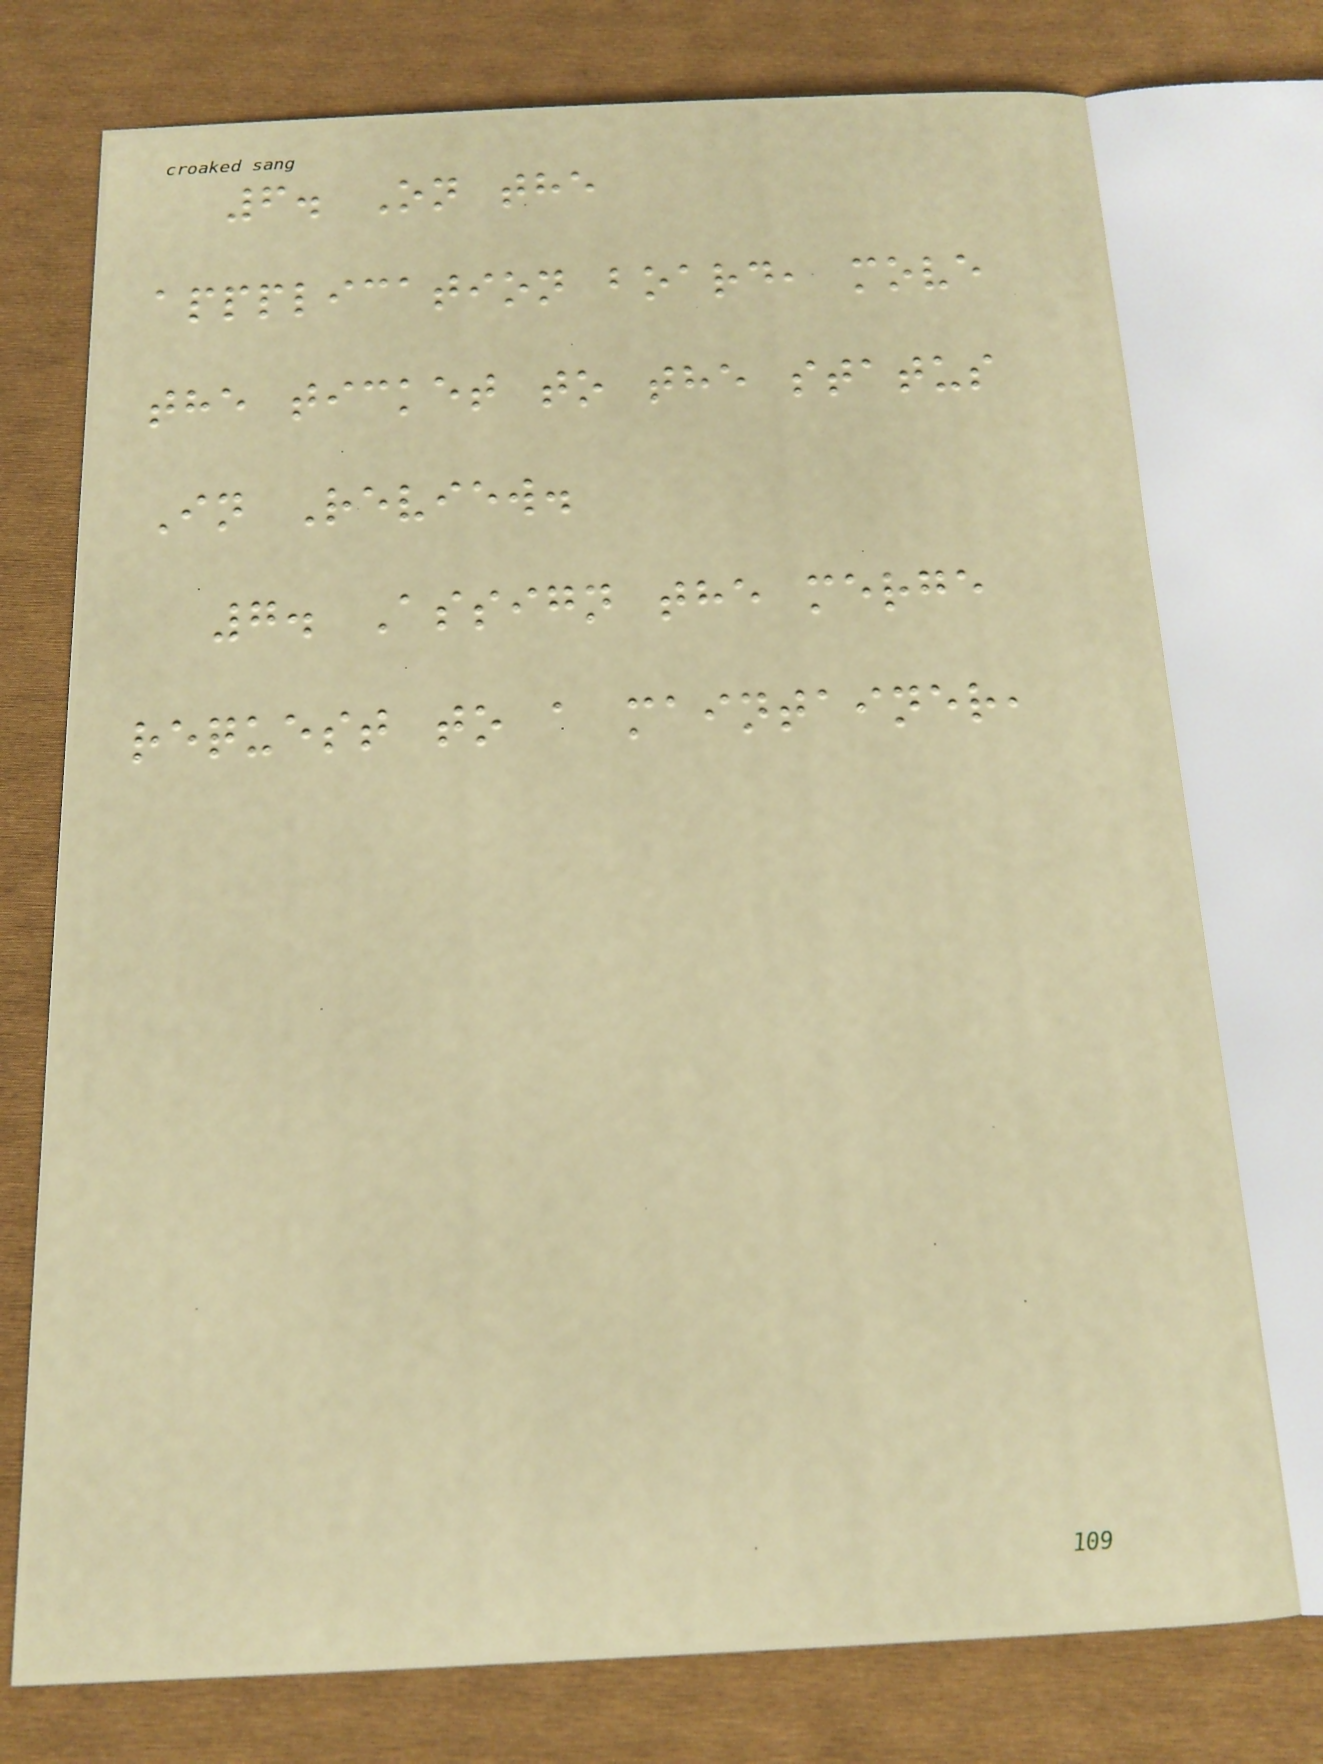6. On the
appplication board, move
the ticket to the status
In Review.
7. Assign the merge
request to a maintainer,
